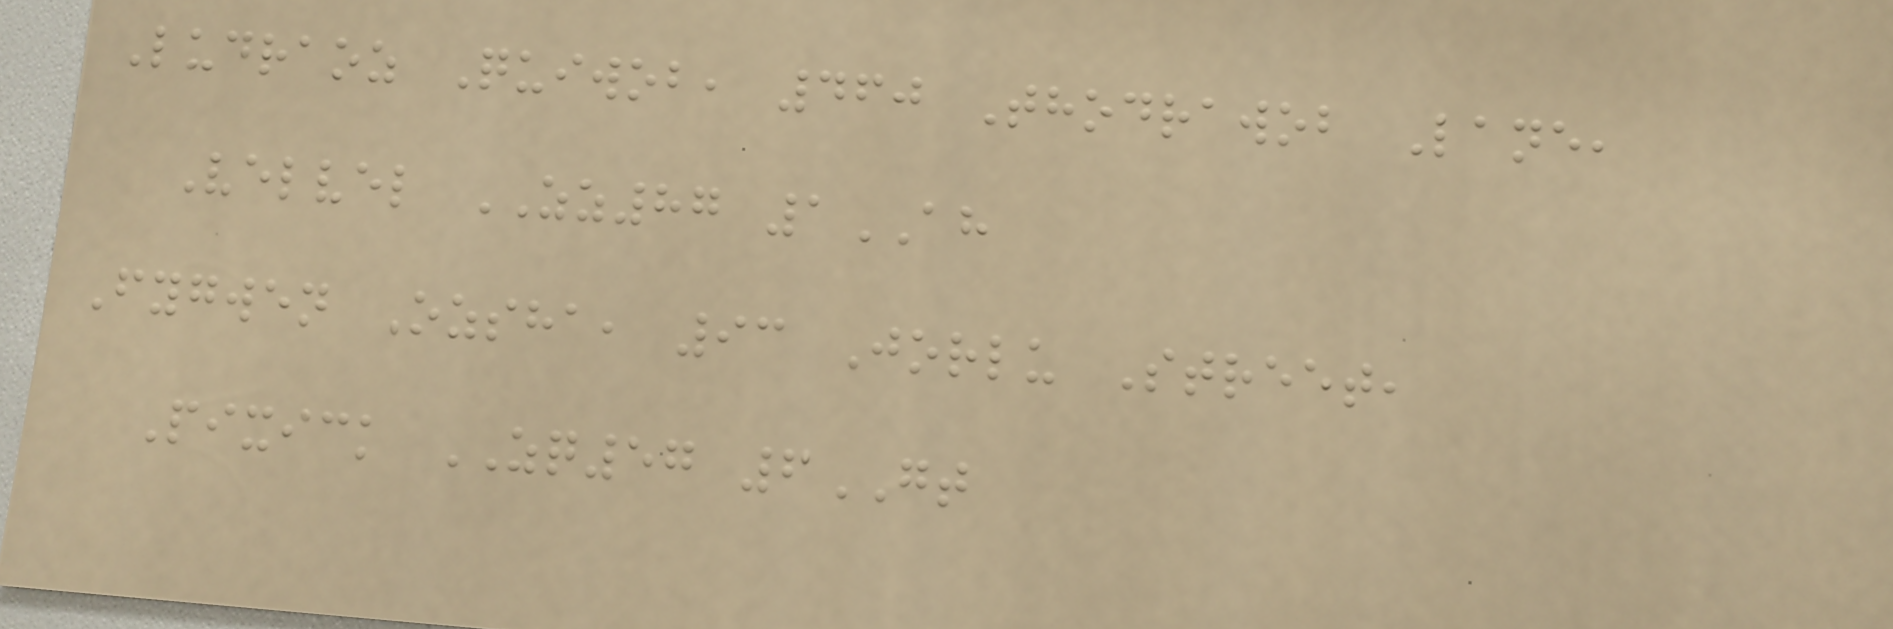Ludraoz Quiwob, 460 Thodrawob Lane,
Velvel ZZ87 1AH
Fygwen Ozsha, 93 Jorlu Street,
Pixick ZQ57 6GT
